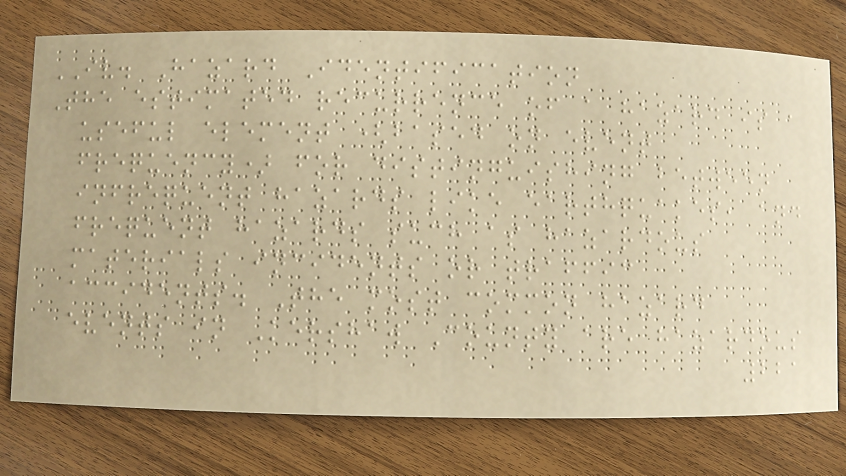IV. Hazard Identification
The estimated recurrence of a hazard is a
useful element (based on event
frequency) for distinguishing between
infrequent hazards like earthquakes, and
frequent hazards such as hazardous
materials incidents or traffic
accidents. The most common hazard
events in Kershaw County are hazardous
221
